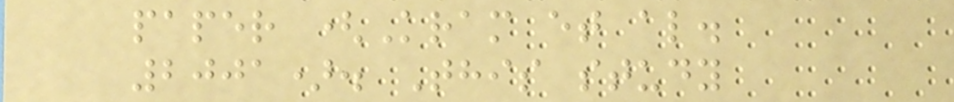paper (Kram et al.
2001). This study
